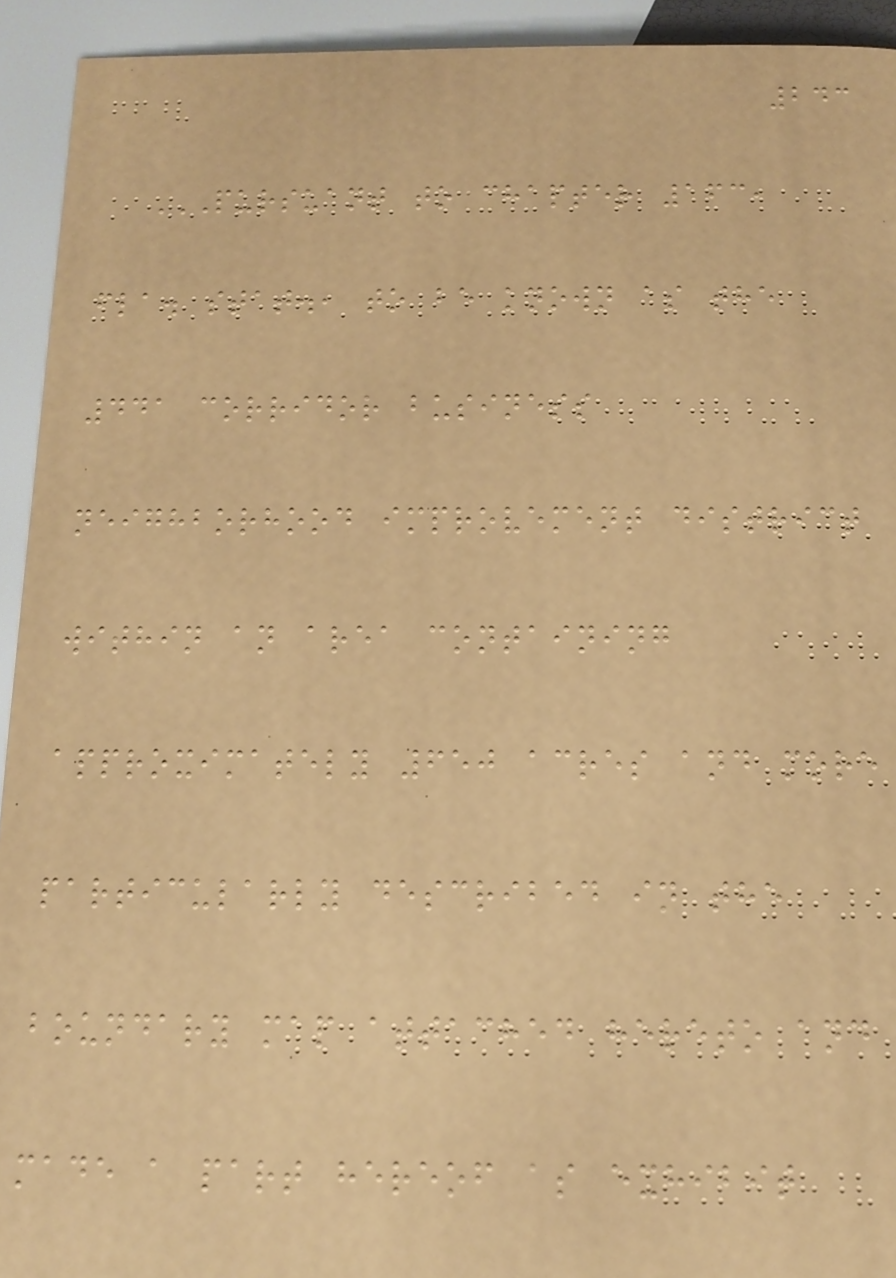243
PURSUANT TO CHAPTER 163,
FLA. STAT., TO BE KNOWN AS THE
441 CORRIDOR BUSINESS
NEIGHBORHOOD IMPROVEMENT DISTRICT
WITHIN AN AREA CONTAINING
APPROXIMATELY 650 ACRES AND MORE
PARTICULARLY DESCRIBED IN THE
BOUNDARY MAP ATTACHED HERETO AND
MADE A PART HEREOF AS EXHIBIT
